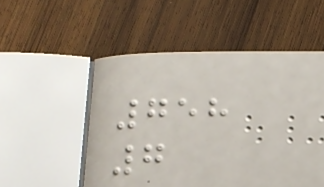758
7
